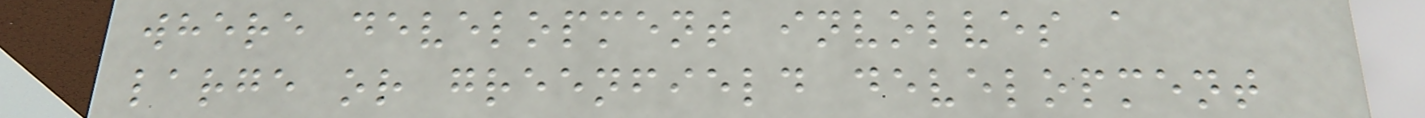where development involves a
large or greenfield development
